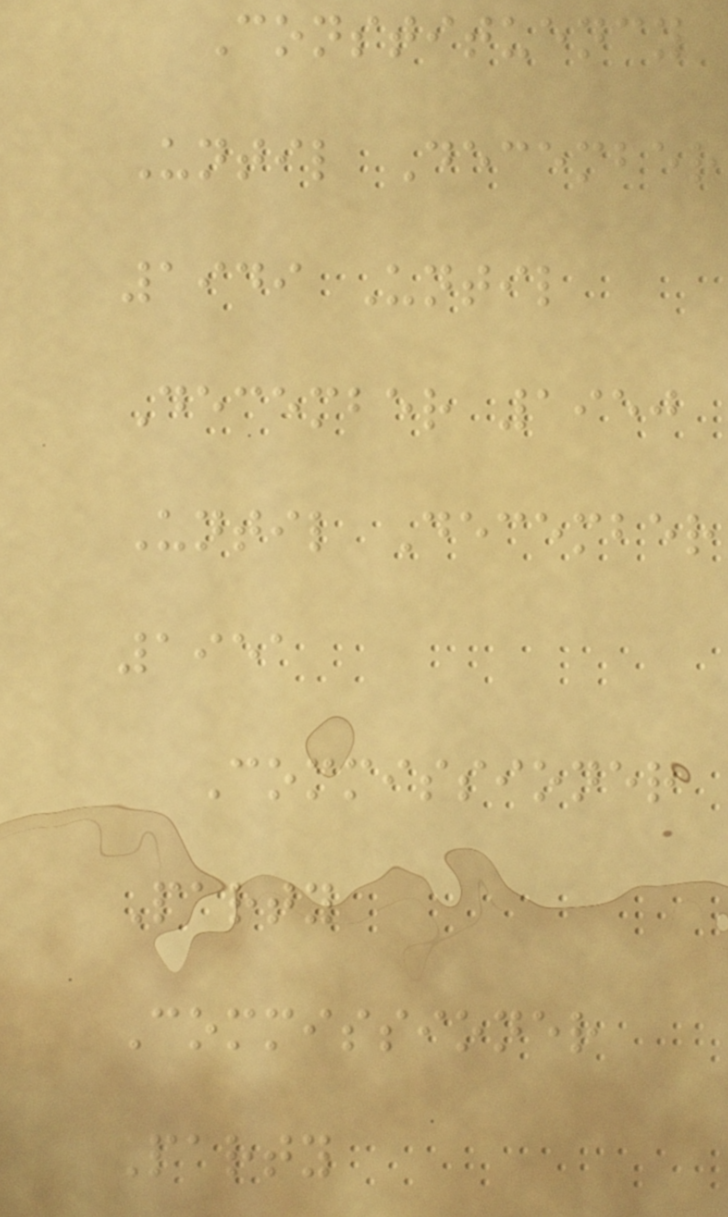Constituency
Until December
1949 Until
December 1950
Until December
1951
Commissioner
Party
Commissioner
Party
